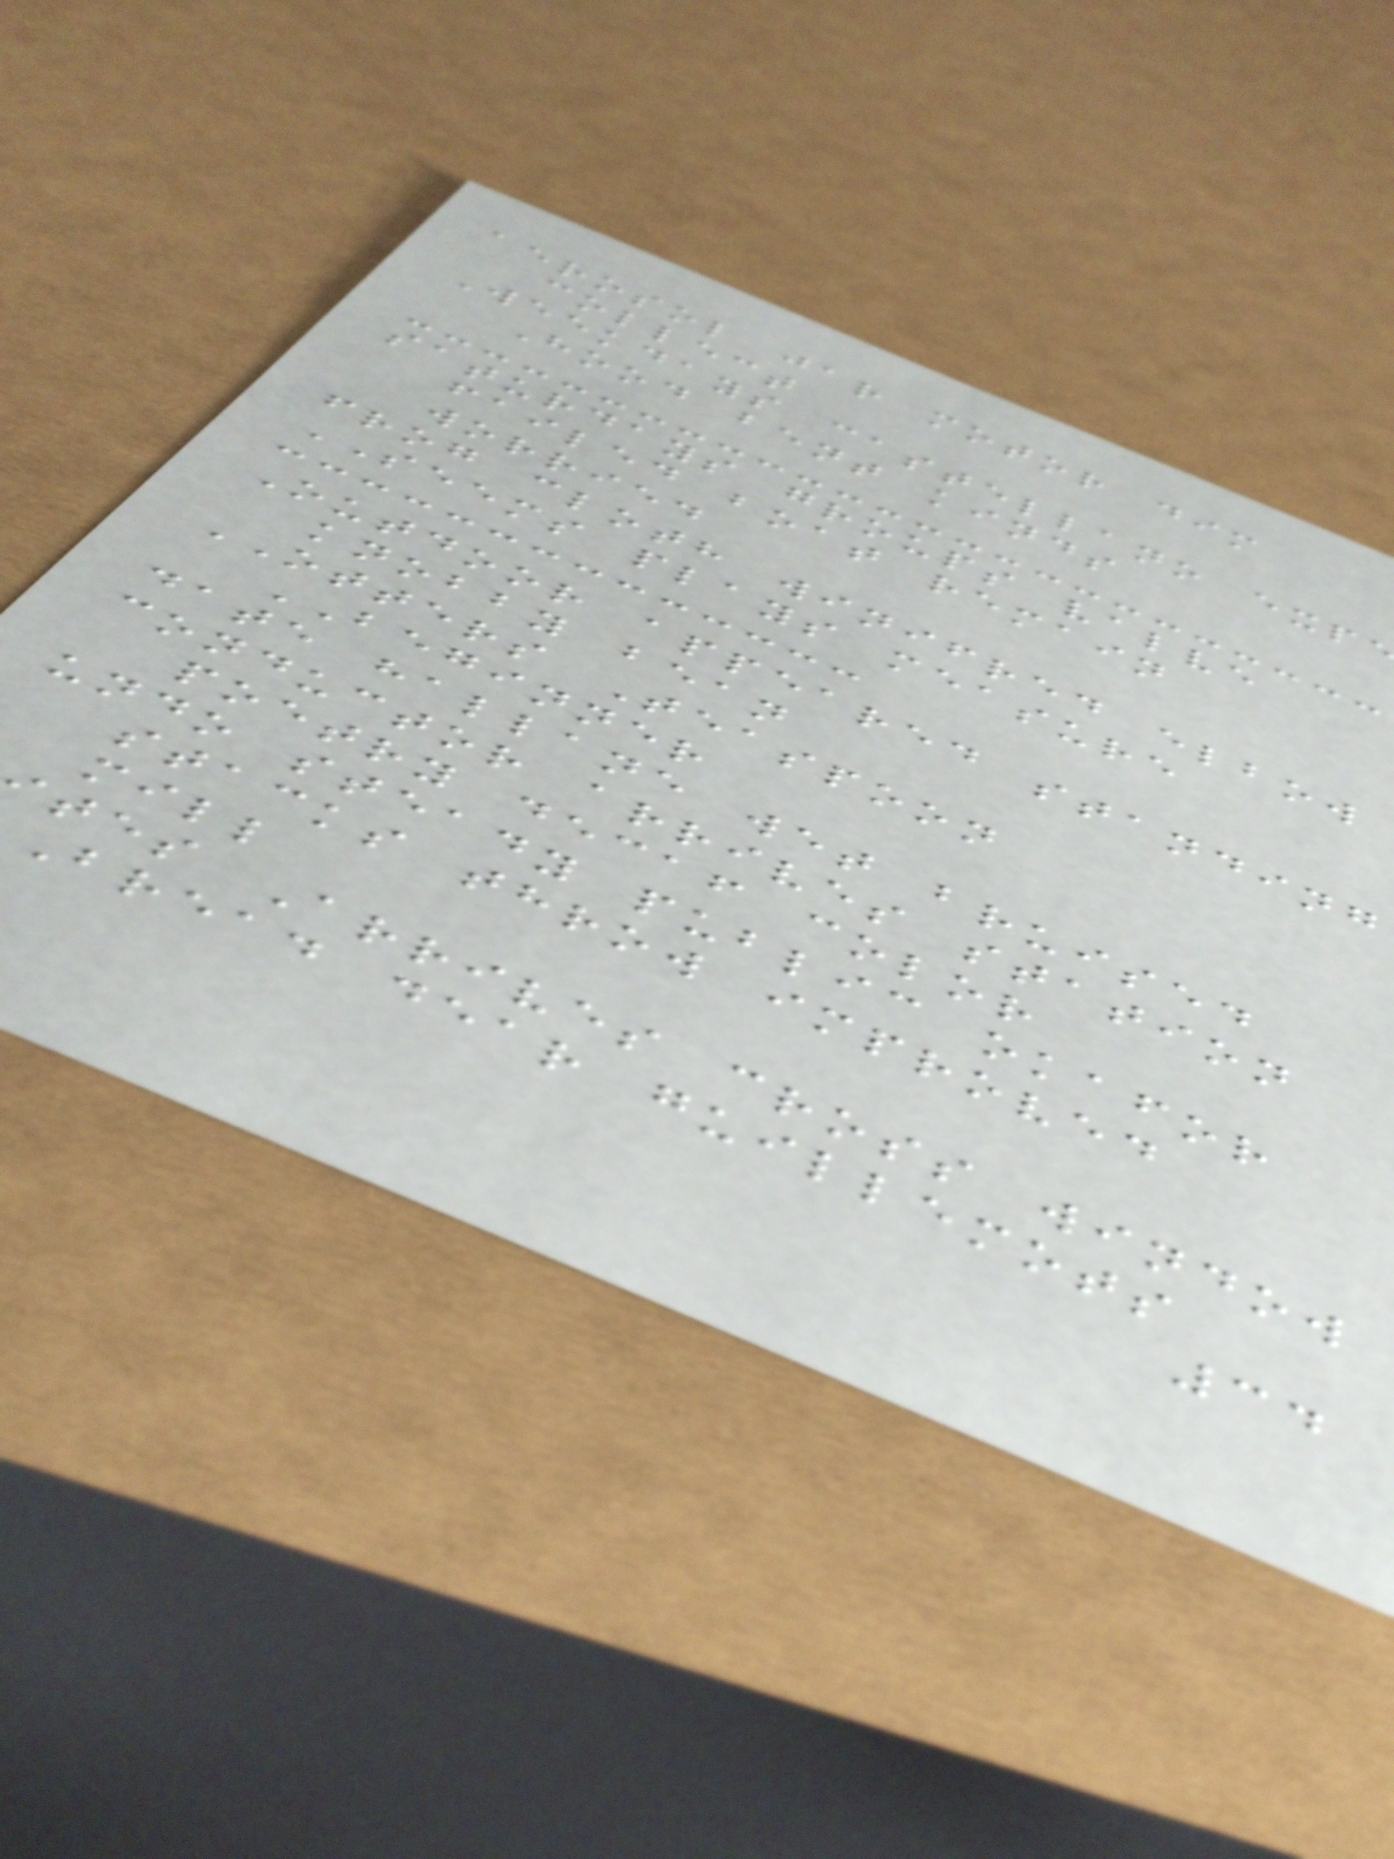aerosol jar motor dim
collect
Weekdays castellano exp
Hood bent kinds
saturdays groups valve
failed boat remain
worried
frog cloth winifred elbow
SEEMS plays measure
Outdoor appeared standing
knobby bean
OTTERS Teaspoon
BEGINNER
date hallane wet bruised
conductor arrives station
poetry decaf color
undo steady public okafor
stacks throw improved
mill
tes Arrives cross window
Bread dear guillemots
34
